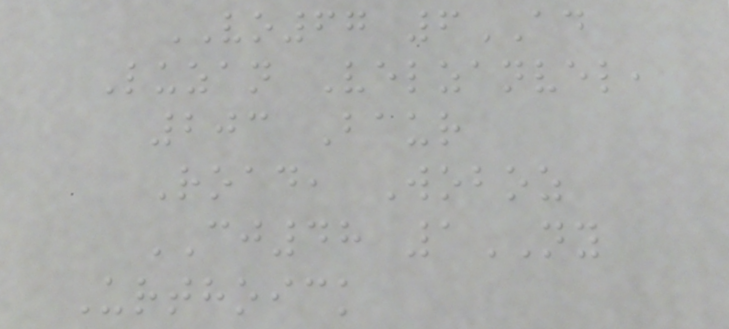VO67 6AD
Luzan Velzanvel,
203 Baur
Road, Woboz
CJ48 1NY
Urthoick
